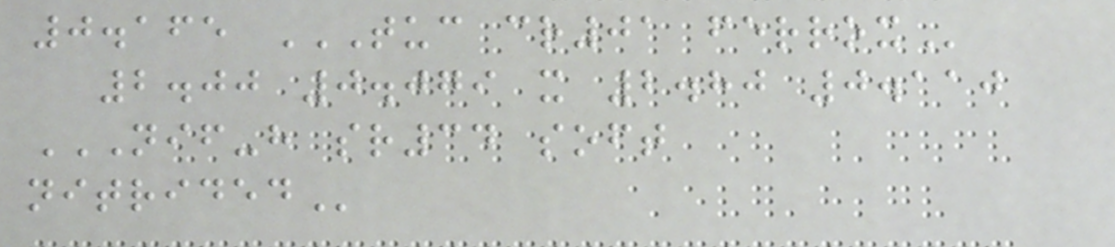0.165 TUC CR01 FERROX
2.00 0.079 x 2.80 0.110
NIF-H SR34 SOFT
NITRIDED
